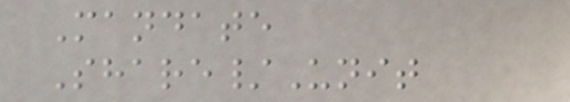Mandate
Share/Unit
